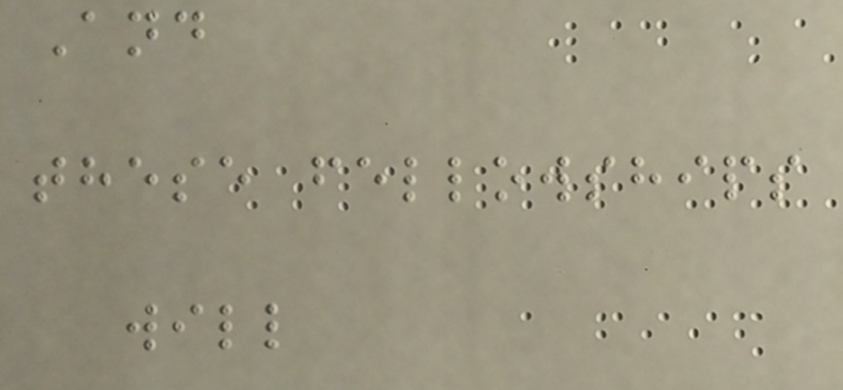And
these fellowships
will
